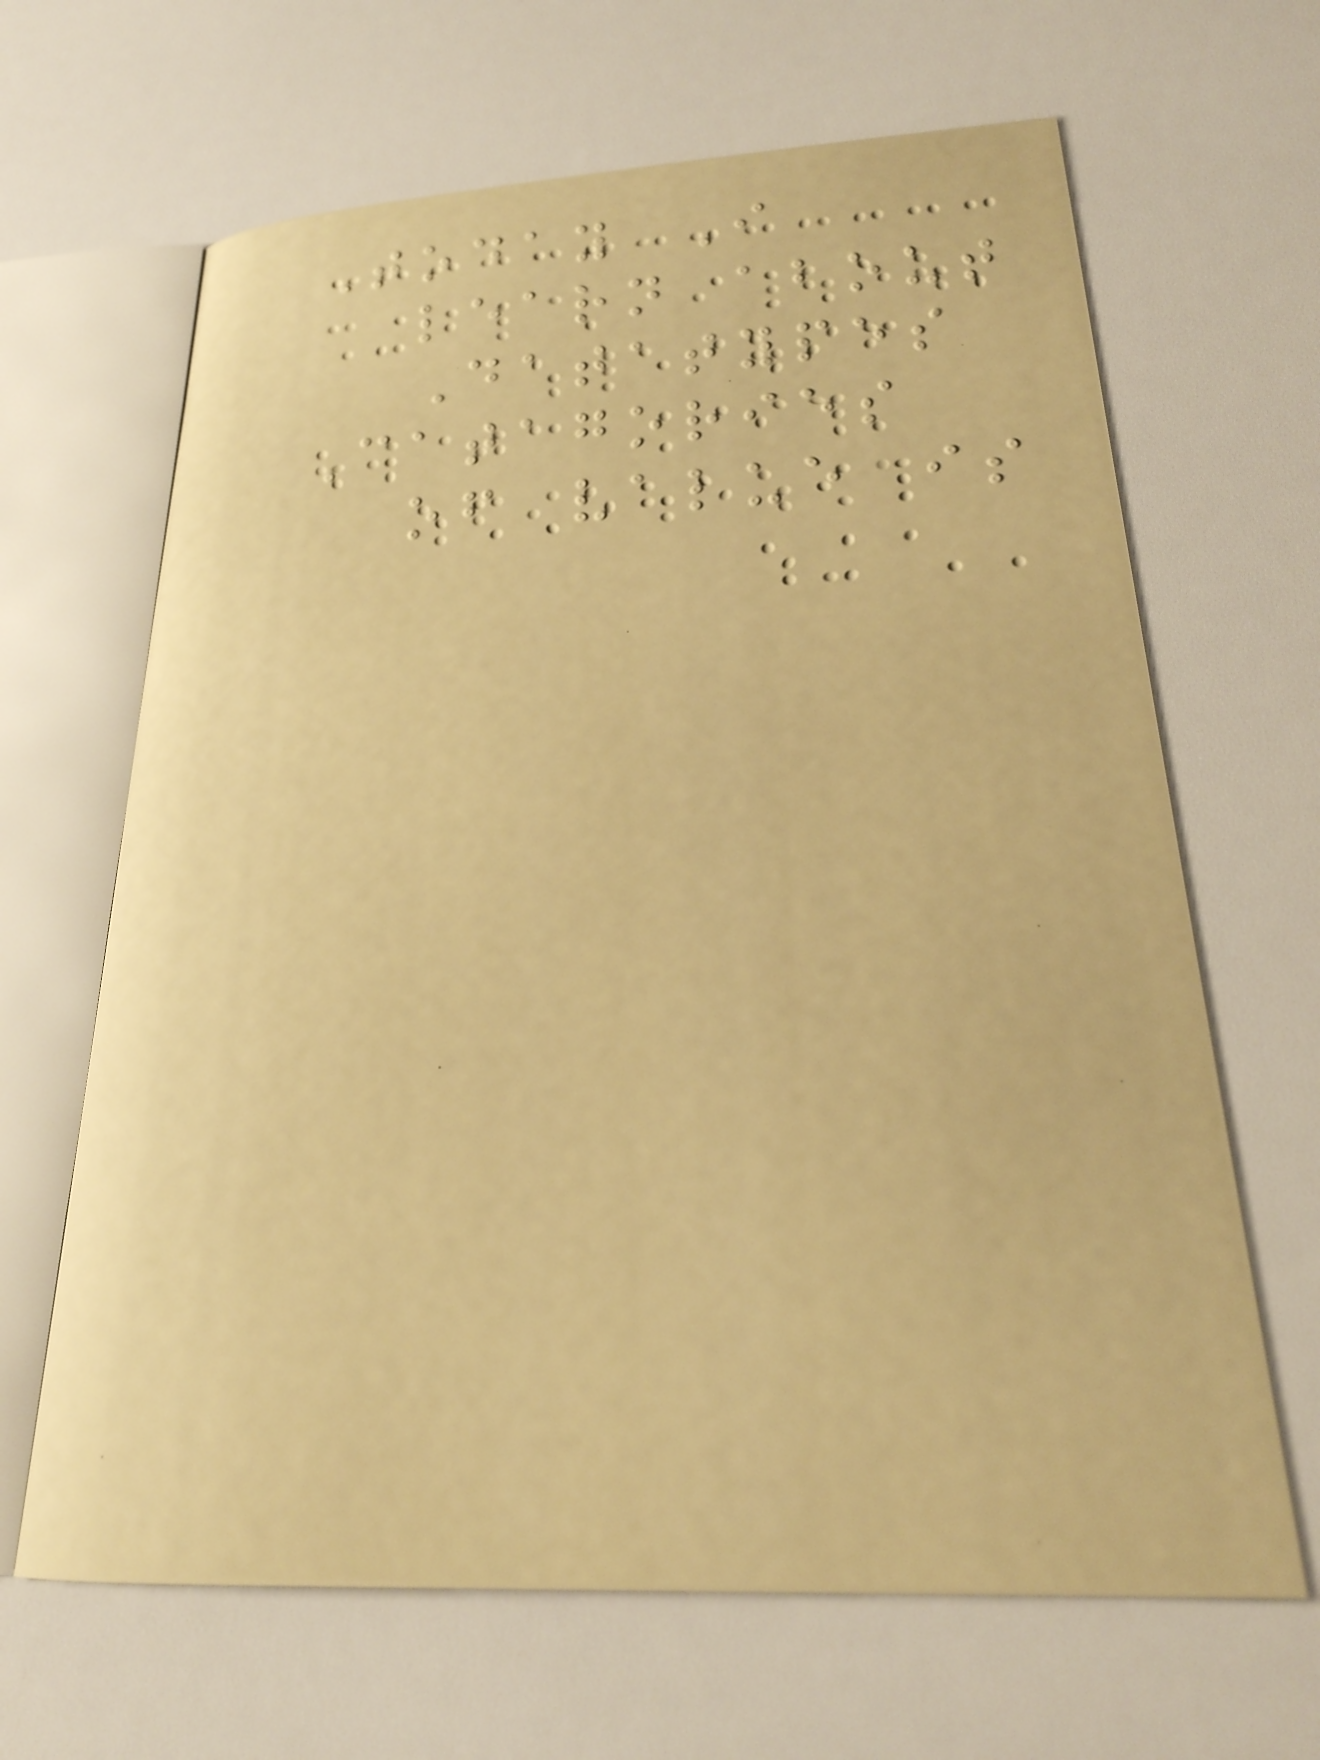Today I
learn about
Datatypes
Catagories
of value is
